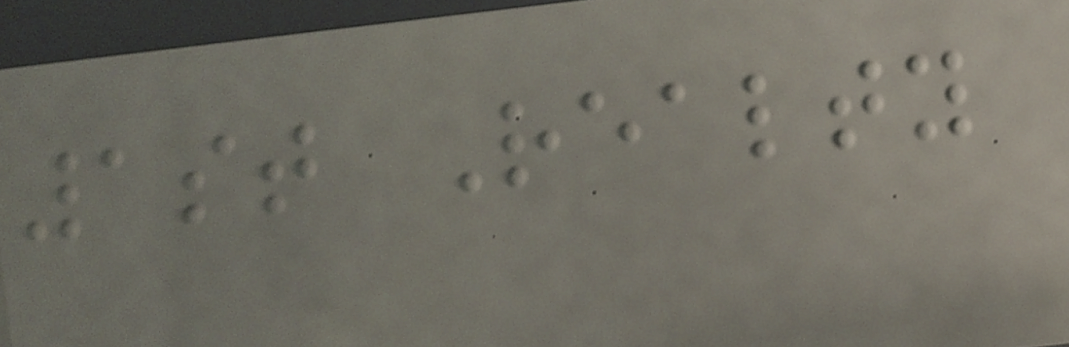1st Realty
